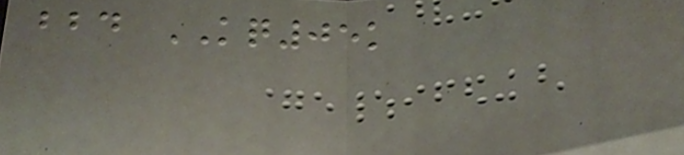bbd KQ05k
